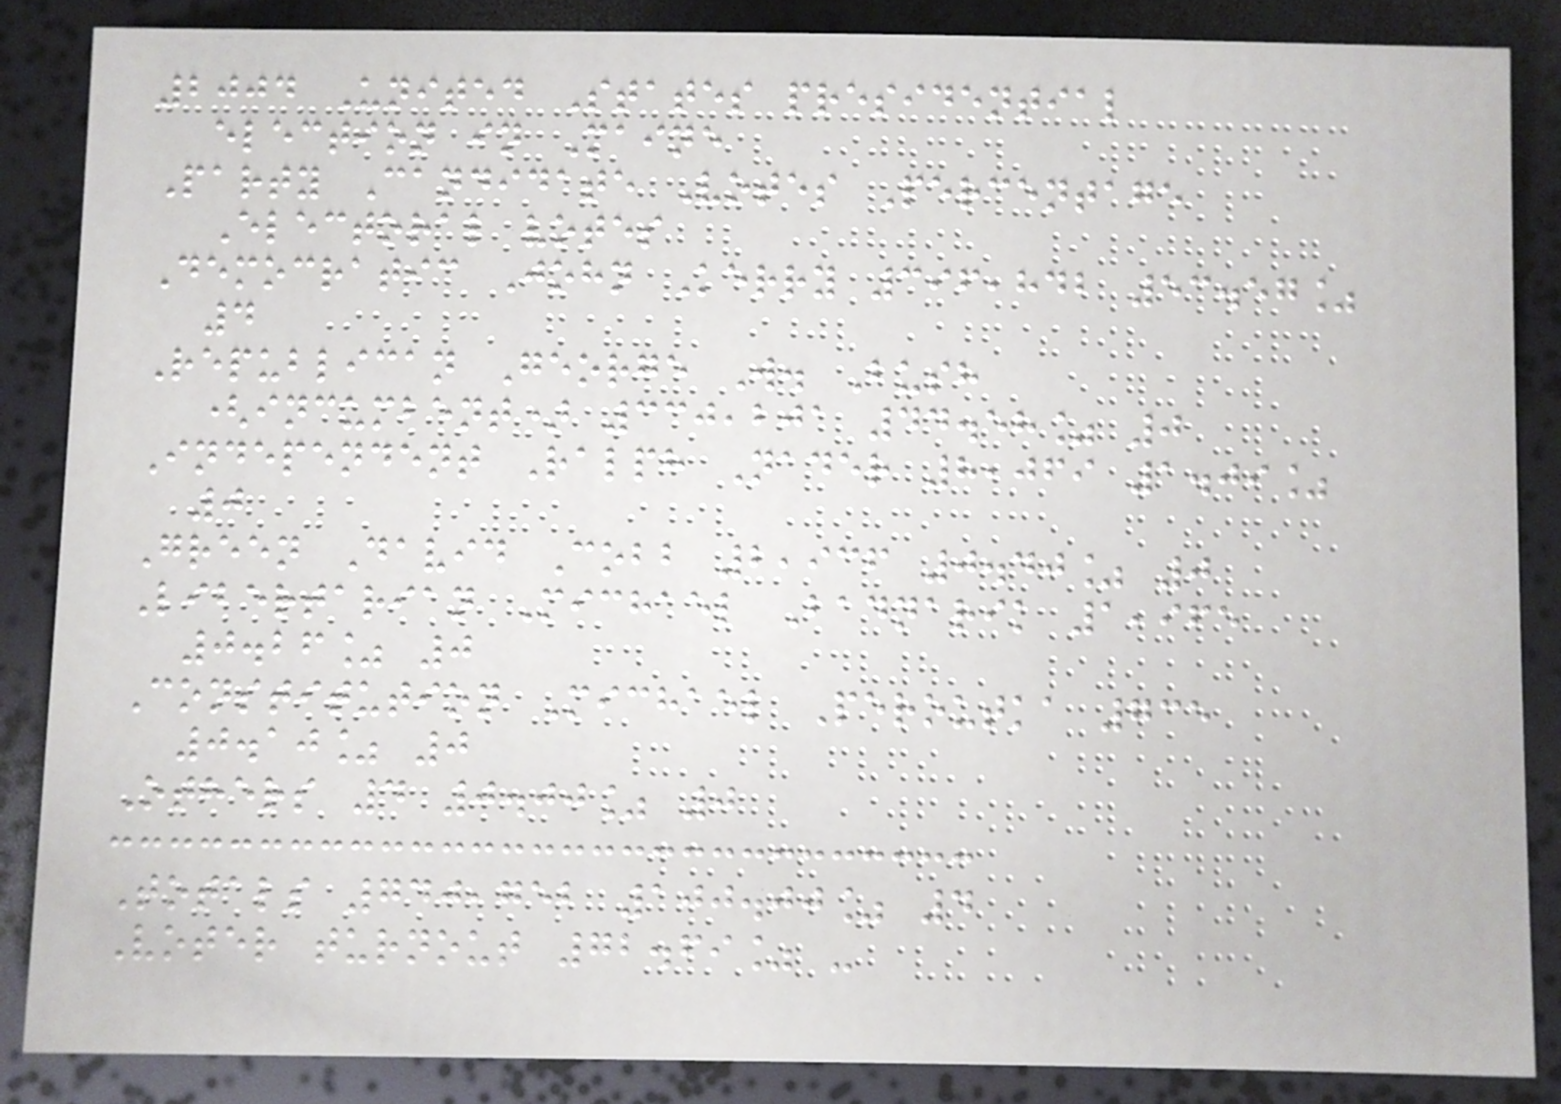2004 United States presidential
election in Maine
Party Candidate Votes Percentage
Electoral votes
Democratic John Kerry 396,842 53.57%
4
Republican George W. Bush
(incumbent) 330,201 44.58% 0
Independent Ralph Nader 8,069 1.09%
0
Green David Cobb 2,936 0.40% 0
Libertarian Michael Badnarik 1,965
0.26% 0
Constitution Michael Peroutka 735
0.10% 0
Others 4 0.00% 0
Totals 740,752 100.00% 4
Voter turnout 72.69% -
